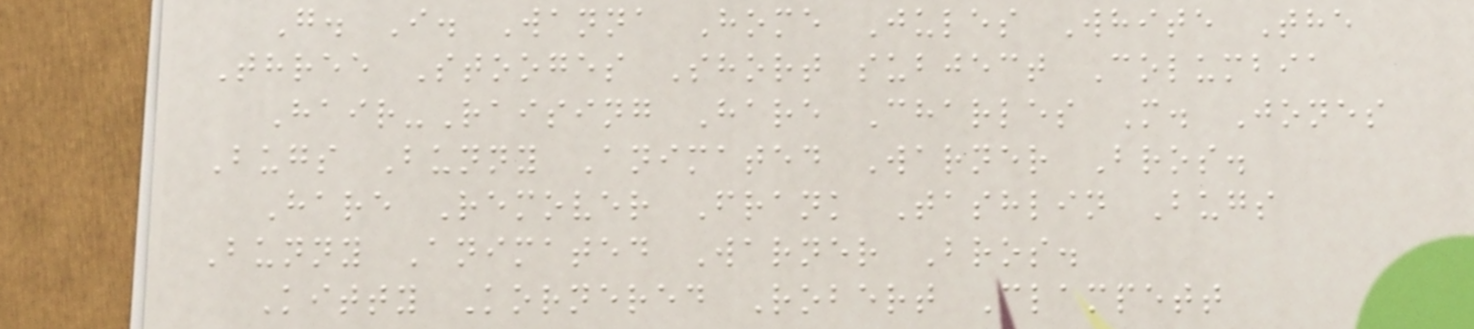G. I. Wanna Home Jules White The
Three Stooges Short subject Columbia
Hair-Raising Hare Charles M. Jones
Bugs Bunny Animated Warner Bros.
Hare Remover Frank Tashlin Bugs
Bunny Animated Warner Bros.
Kitty Kornered Robert Clampett
